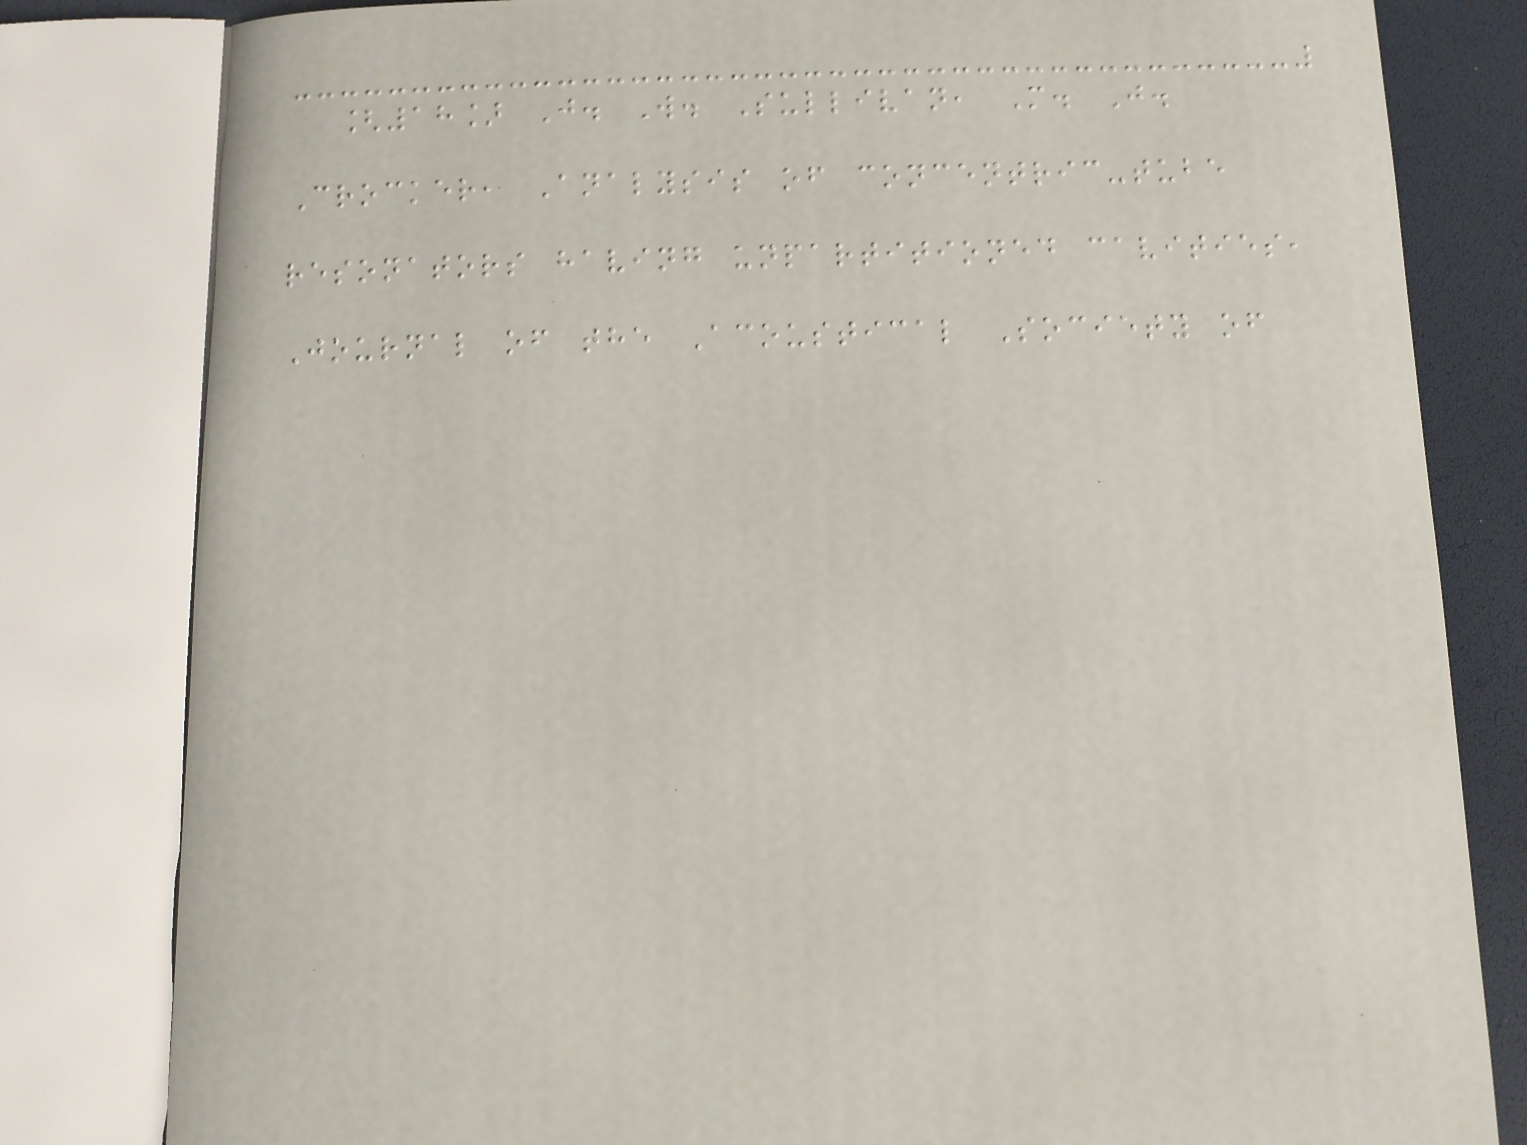[18] J. W. Sullivan, M. J.
Crocker, Analysis of concentric-tube
resonators having unpartitioned cavities,
Journal of the Acoustical Society of
